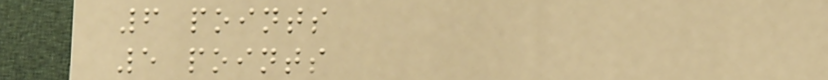6 points
5 points
